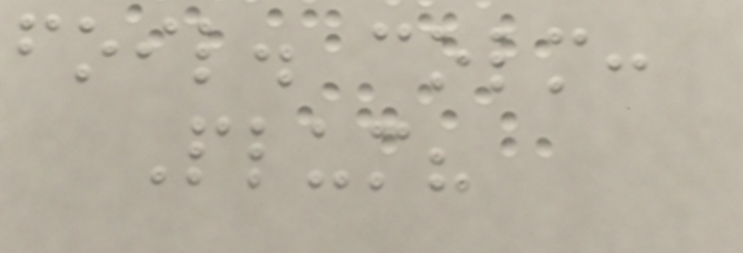foil. colm:
Plum?
